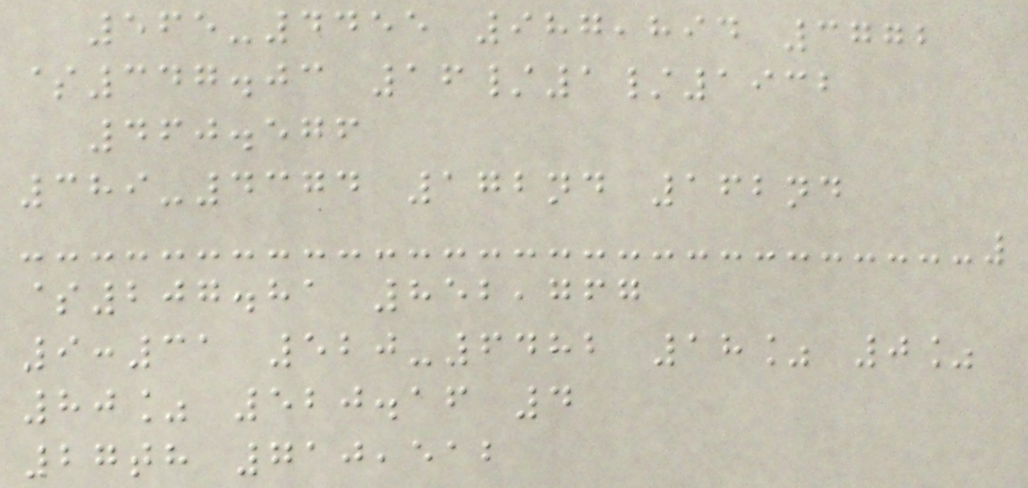565-4455 987,894 3772
$347.03 16/1/1932
460.576
389-4374 172nd 162nd
$207.81 852,767
9:31 520-6482 18% 0%
80% 520.16 4
27th 710,512
